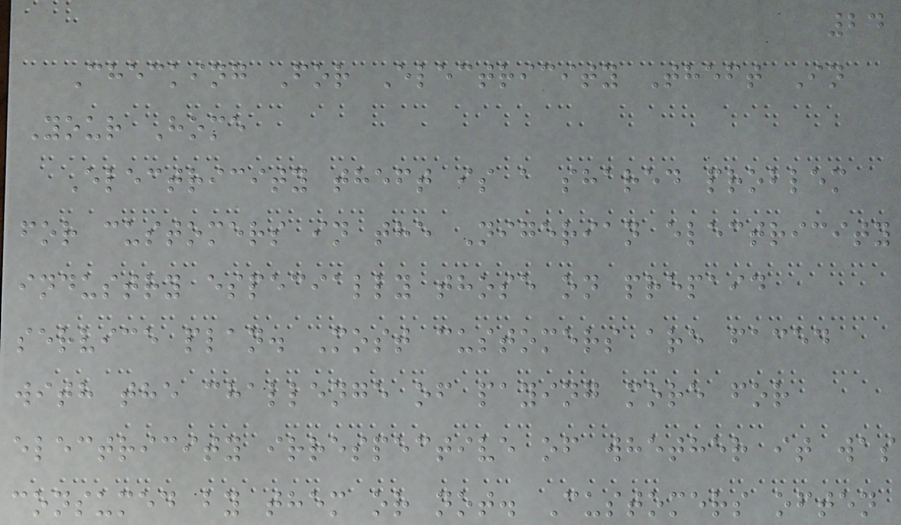24
Checking For Electricity Theft In
Your Home
Electricity theft is a shared problem
for customers in the Nigerian electricity
industry especially those on prepaid
service plan. Most customers are faced
with the challenge of paying more for
electricity irrespective of whether it was
consumed by them or not. Customers often
